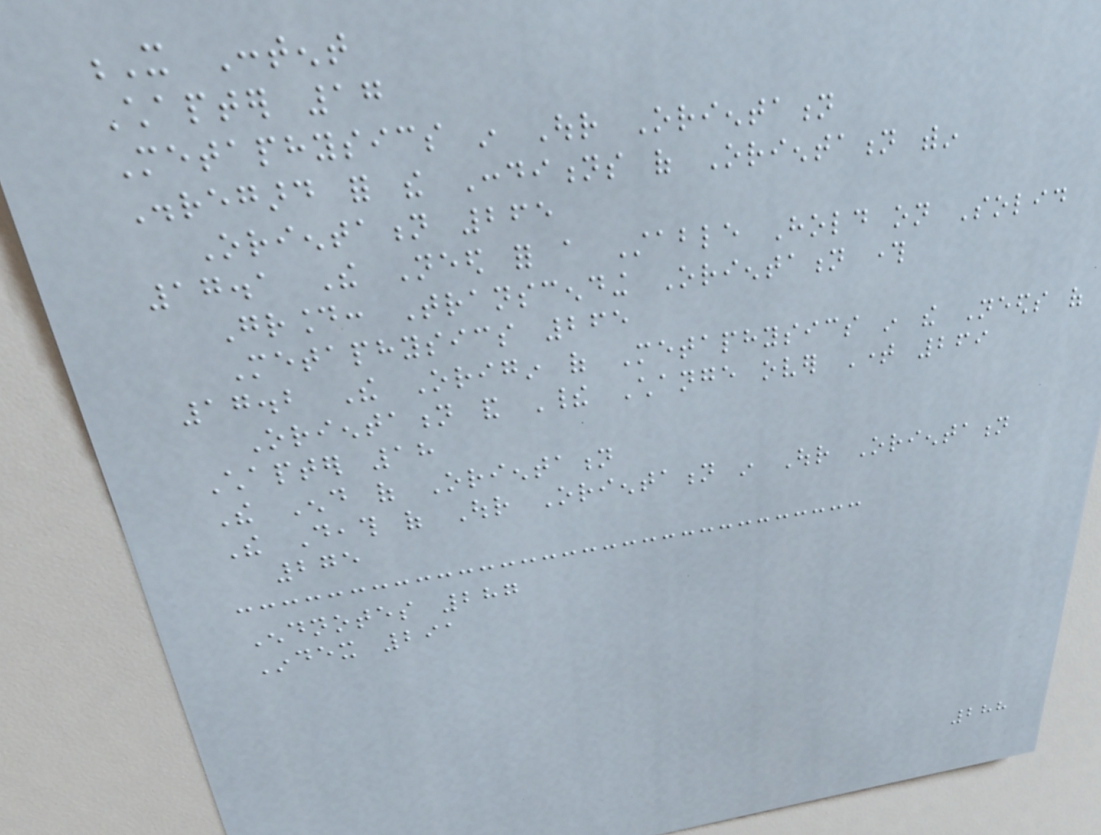X Content
Chapter 17
Metaphysics in Our Orientation
Disregard for the Conditions of Orientation within
Orientation 265
17.1 The Need for a Stable Hold on Solid
Ground: Transcending Orientation through
Metaphysics 265
17.2 The Origin of Metaphysics in the Needs of
Orientation and Their Change over Time 269
Chapter 18
The End of Orientation
The Death of Our Orientation in Our Orientation
275
Endnotes 287
Index 291
288
